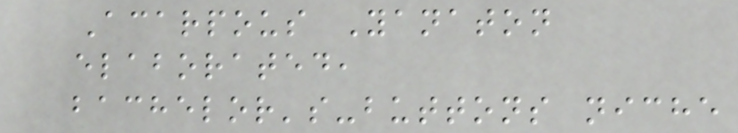Acarpous Yanaton
elaborated,
bachelor's-buttons niche
